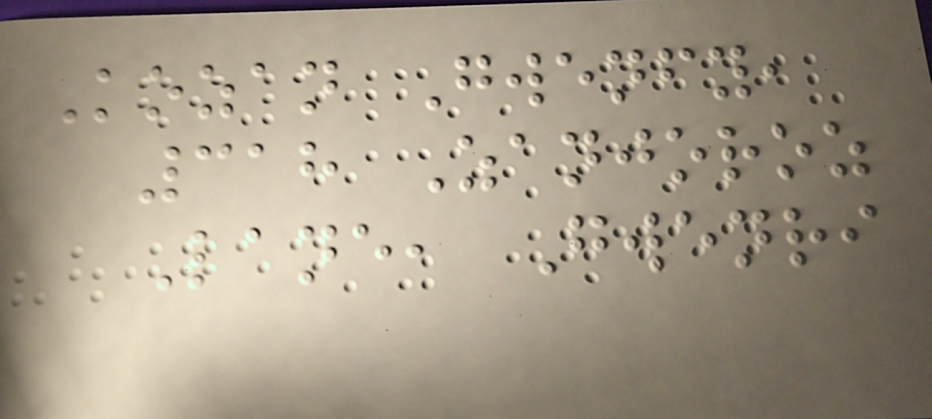Kozan Gwenfy,
318 Zanjoroz
Lane, Gwenri
